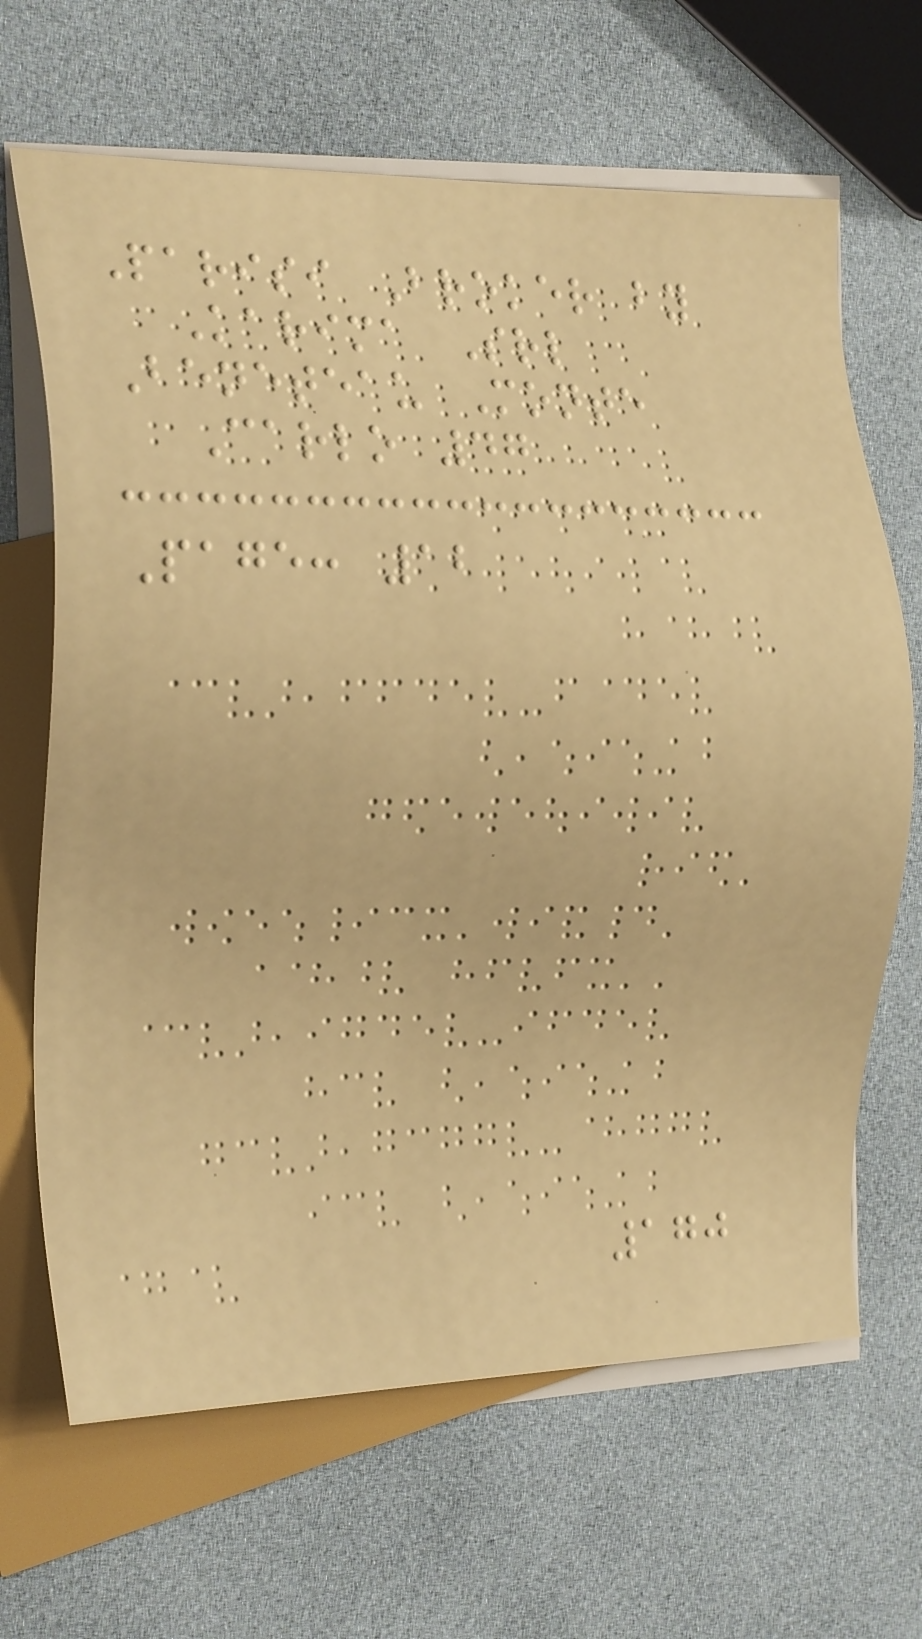Parisi Broker by
Karima Srl
Beneteau Monte
Carlo 47
Page: 12
170
